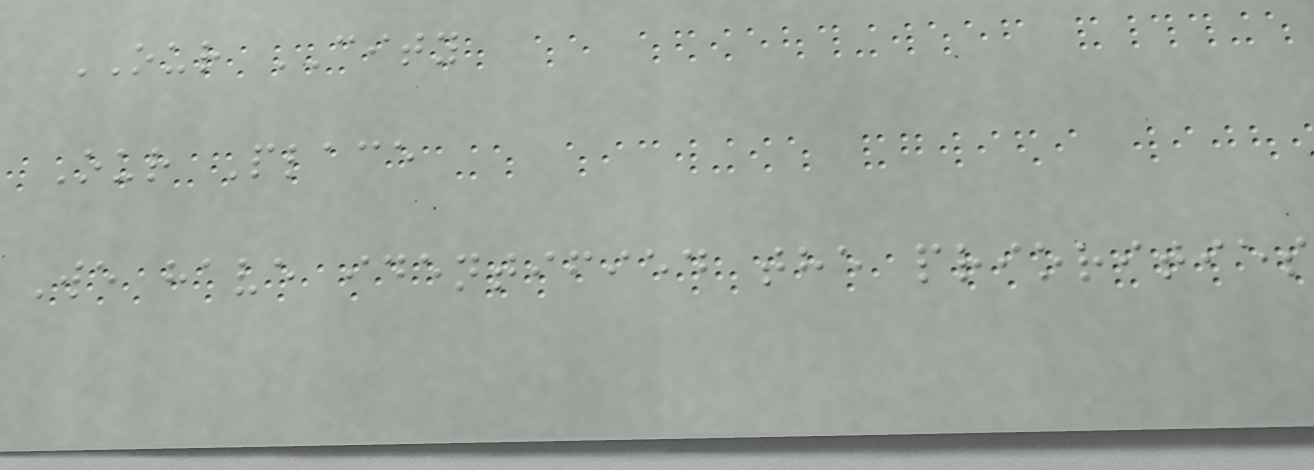OUR CITY
Our Place
We have identified the priorities
